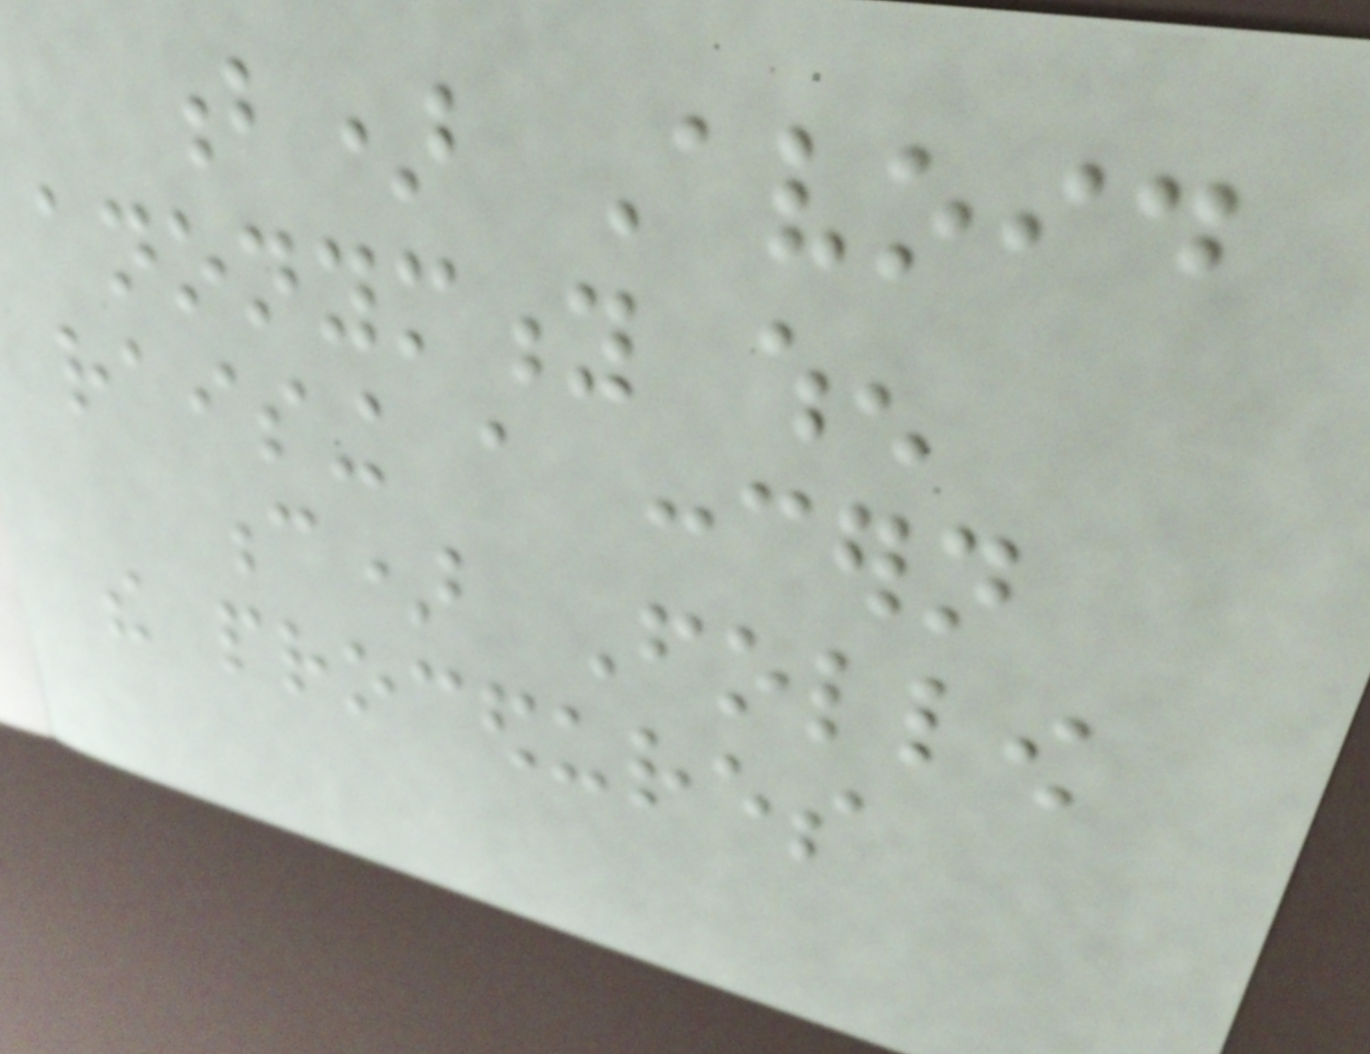b) Avoid
anonymity when
raising a concern
c) Follow
the procedures
